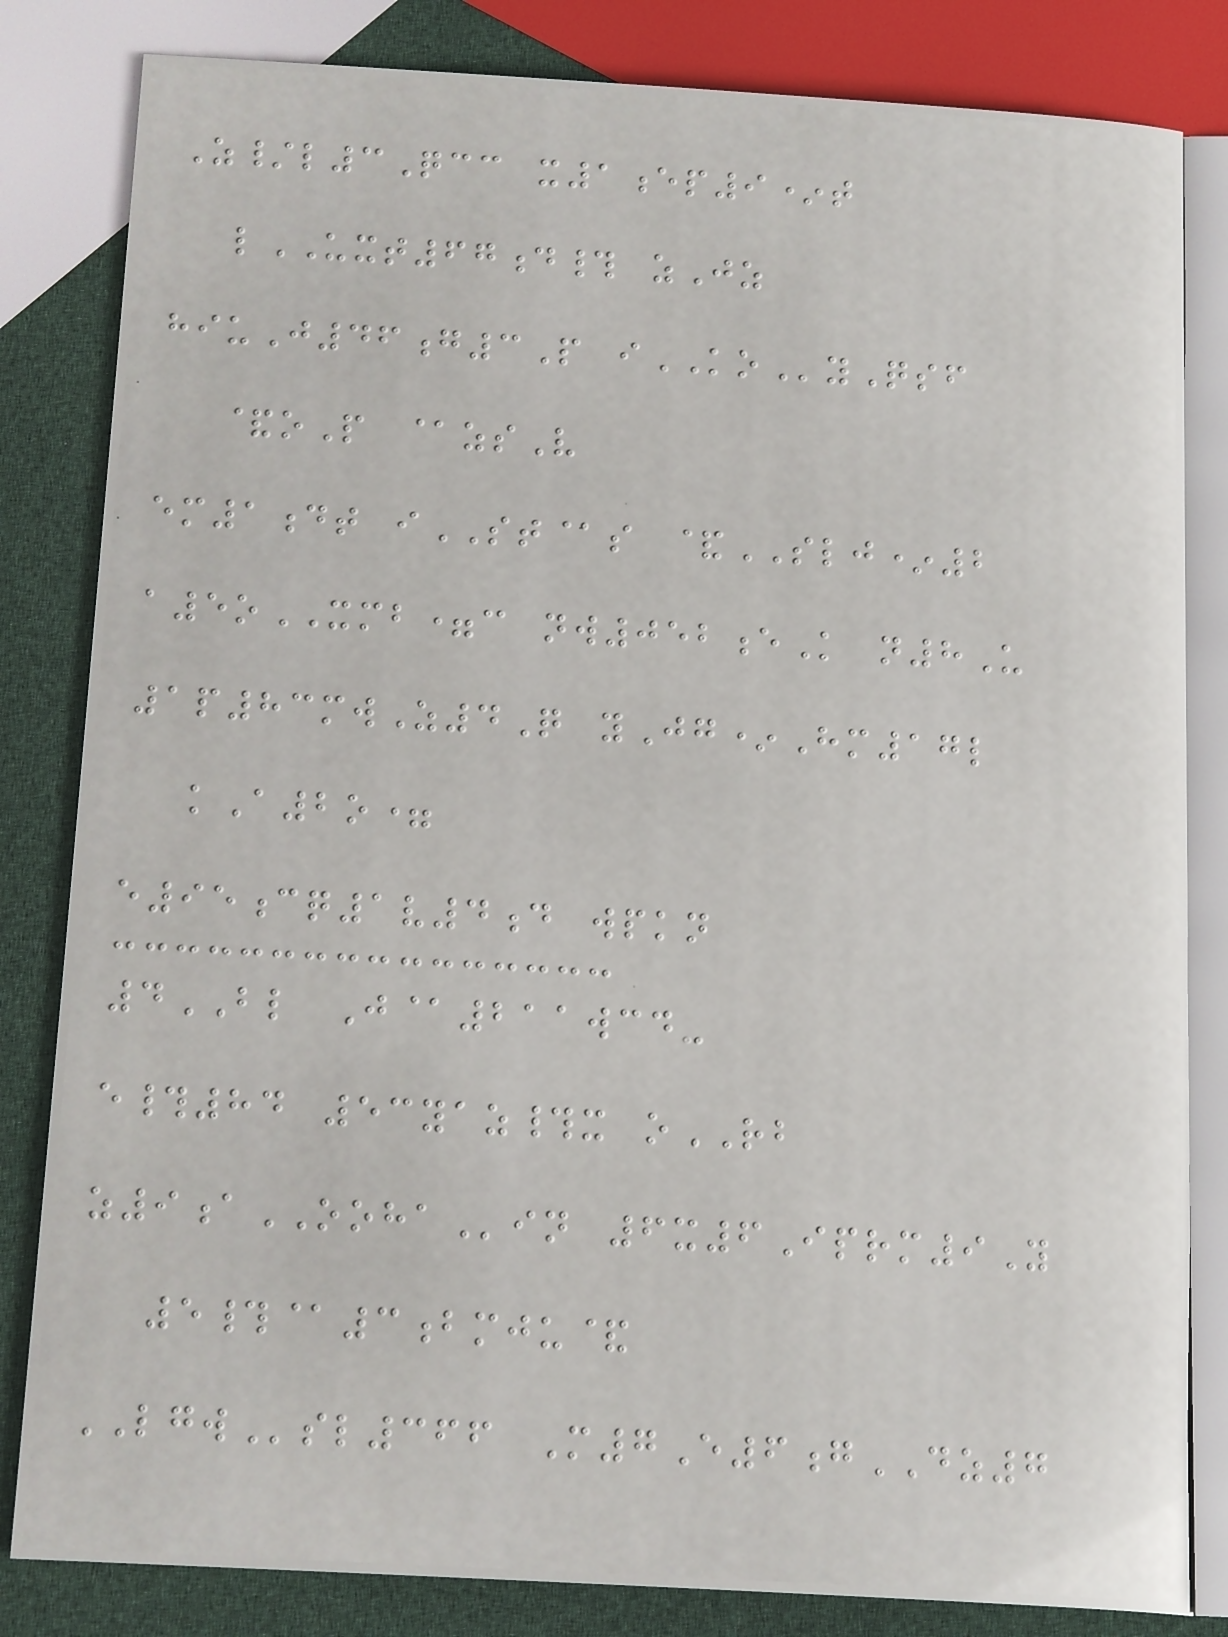Z/l3Qcc x1ep9*t
lUXT67d# zJz
hiuJ46g3P iKOyQsf
&oP @zsV
em1dt iST@s &SLJ*2
a5oXMB=c nw052eK n8U
1p83mwZ4Q yJg*Hm17l
kA2o=
e95cq1v4d wpkn
4BL J@211wcd-
e#84 53yaz#x oRB
z9aOOHAin 6x6Iprm9Y
5#@3bmju&
LGWsl366 M7E6gDZ7
